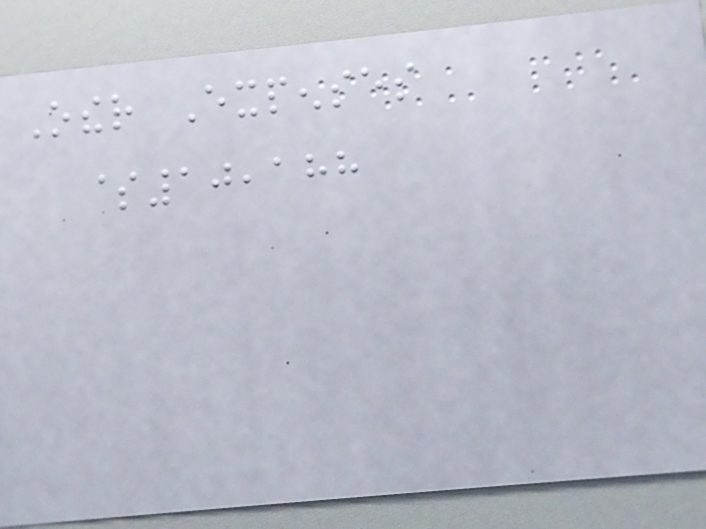Other Expenses
$10,188
